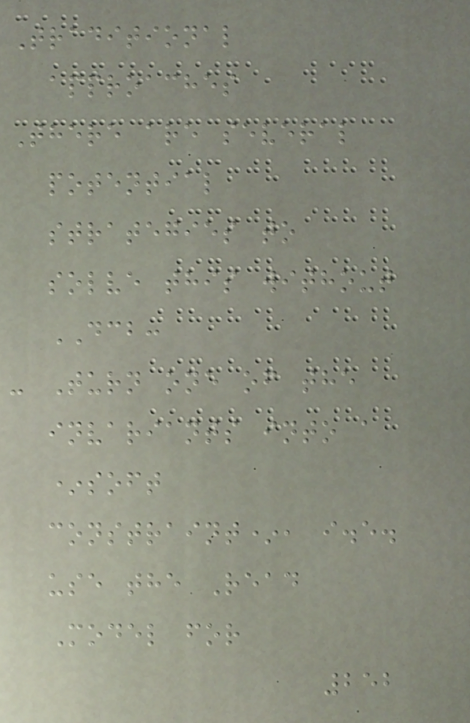Traditional
approaches
There are several
potential
strategies to
solve this without
DCB:
- Turn one of the
invariants into a
*soft
constraint*, i.e.
use the Read
Model for
252
